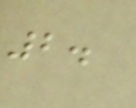2.
